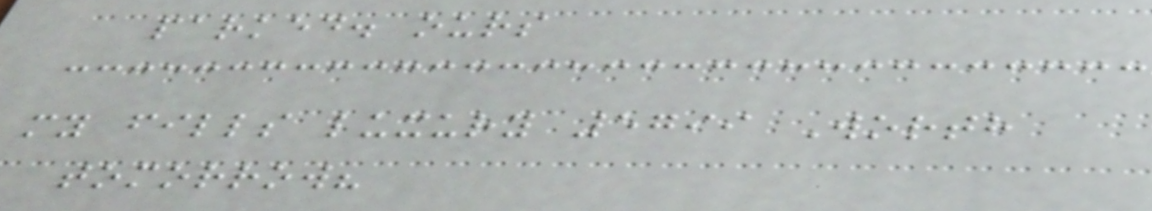parked. ours
my fills luxury 5799 Worth
tomorrow?
